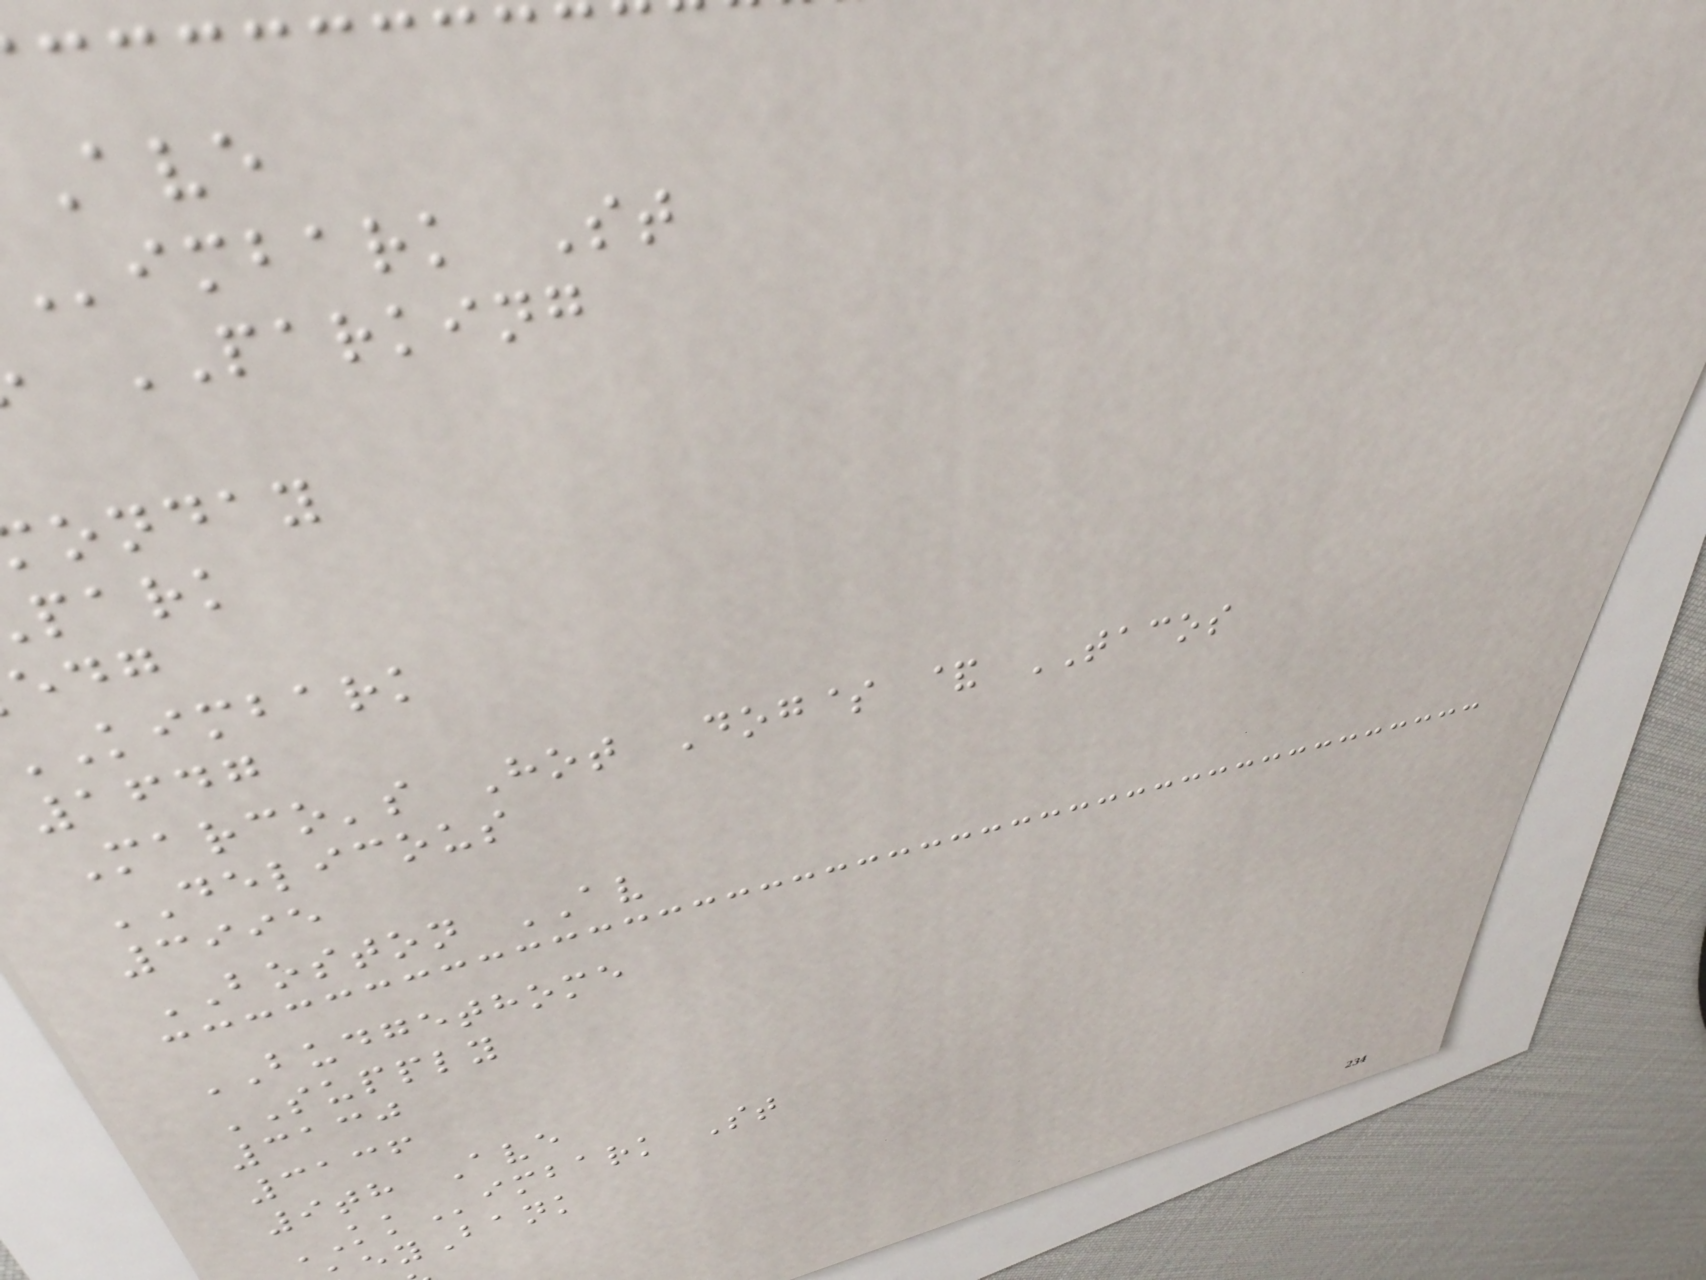Ave
imbark St
PARKING
onday
park
kimbark
1647
Marco's Hot Dog$ & TACOS
DELICOUS
3995
BOSTON AV
BUDGETHOME
SUPPLY
3130
3136
9th Ave
KKimbark St
eyBank
